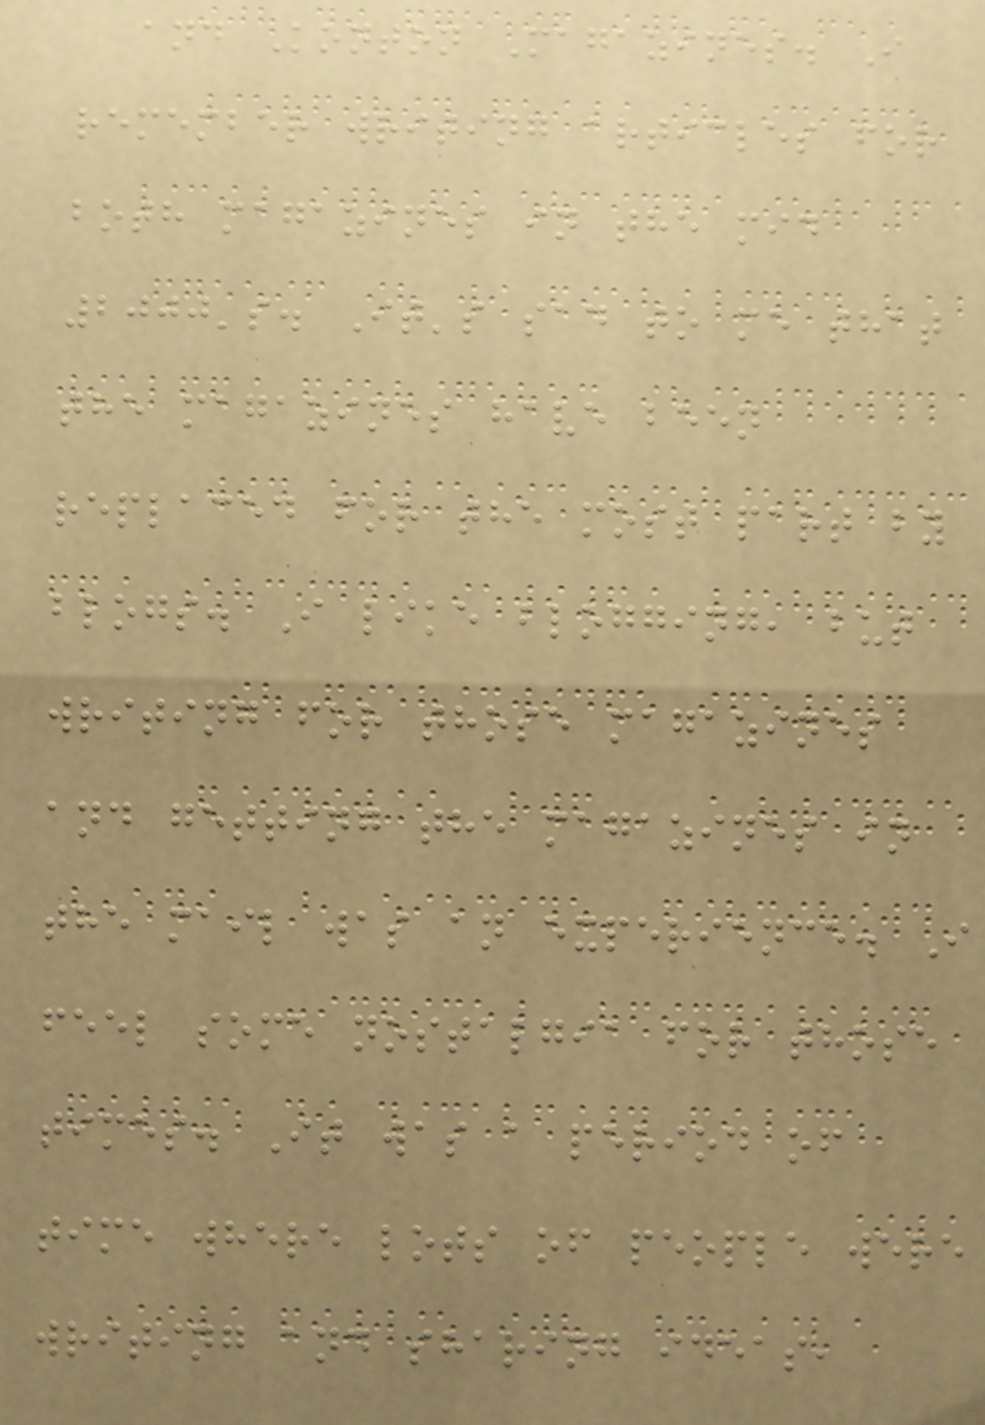and Konton Magazines. I
remember writing articles for
both magazines in the mid
2000's. It's sad to me that
the magazines have been
replaced for the most part by
blogs. I like blogging, but
writing for those magazines
and getting the magazines in
the mail was an experience. I
feel some nostalgia for those
times. It was a period of
time where lots of people were
writing and sharing ideas,
